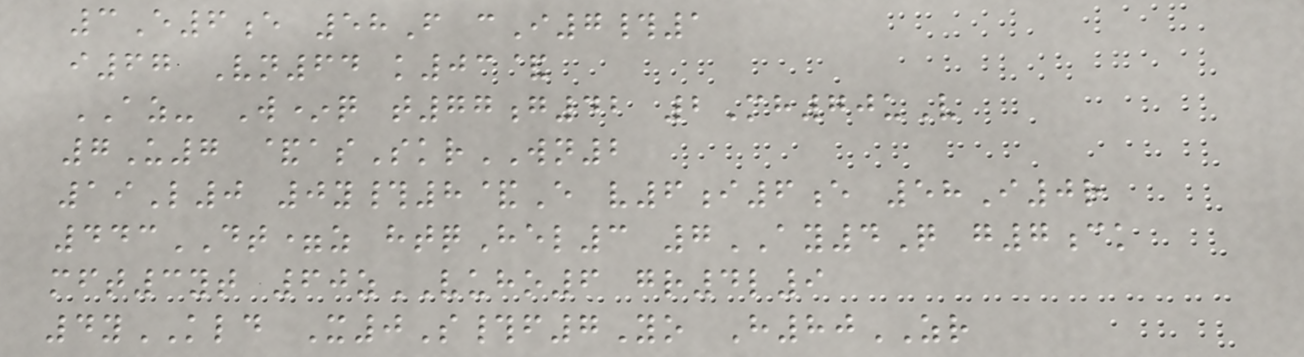3E6e 58F cI7#1
i67 Vn64 k03&
AZ- W*q t77g42 2Mh70uV
7U7 &asSkrWN2
19L0 0y#8&E v6i6e 58I0r
443DT=z htqHel3 7AY4Q g7ck
mft3yt 60zVUHO6 gr4l9
4yKLD X0S#f7Yo H80ZR
